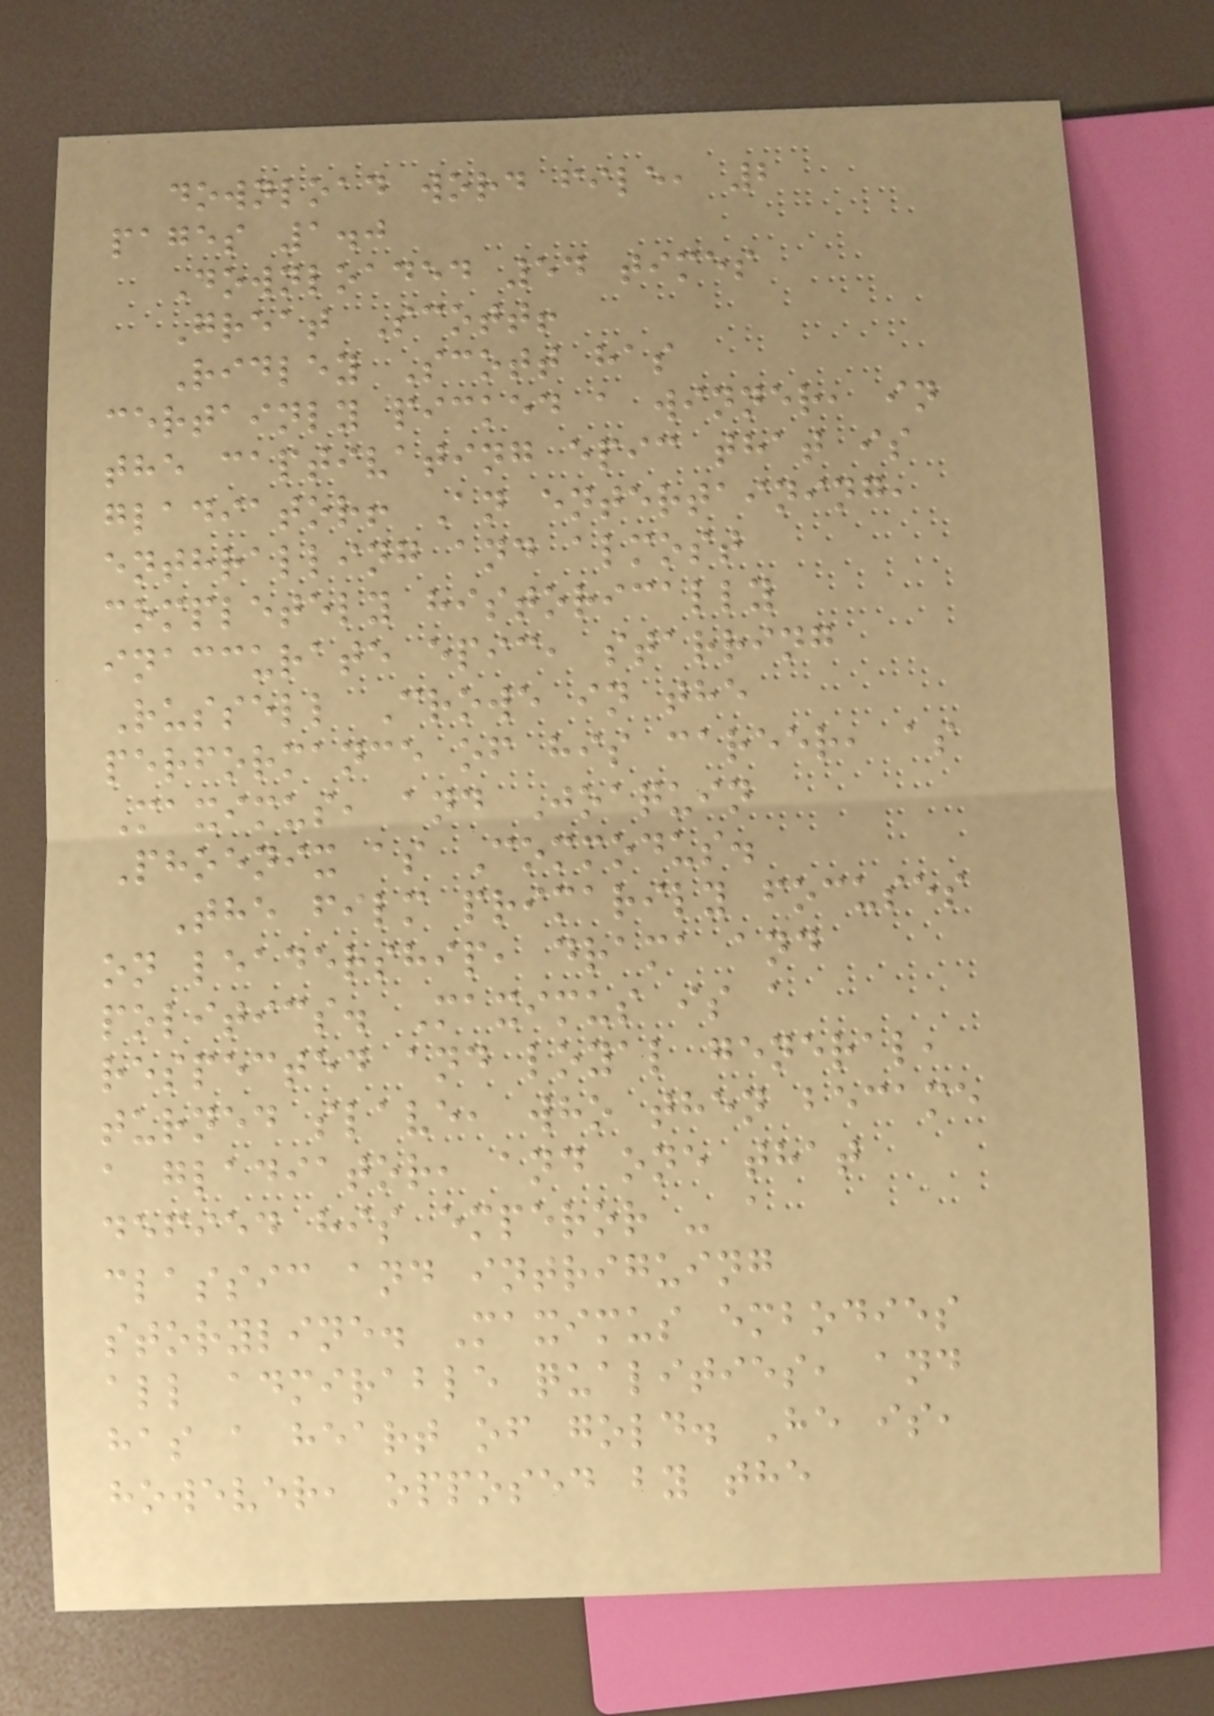download word file, 2
pages 1.0
Downloaded 54 times
Great Scott!
Ridley Scott has
certainly picked a winner, in
the captivating epic that is
gladiator! An entertaining,
enthralling and almost
completely historically
inaccurate epic, starring
Russell Crowe in the
performance of his career, as
Maximus, and Joaquin
Phoenix as Commodus.
The film primarily focuses
on leadership, drama and
politics. Maximus is a
respected and loyal general,
turned slave, who then became
a gladiator, and one that
defied his emperor - a
classic and intriguing
storyline. Maximus embodies
all admirable qualities, and
has a heart of gold. He is,
however, opposed by the
